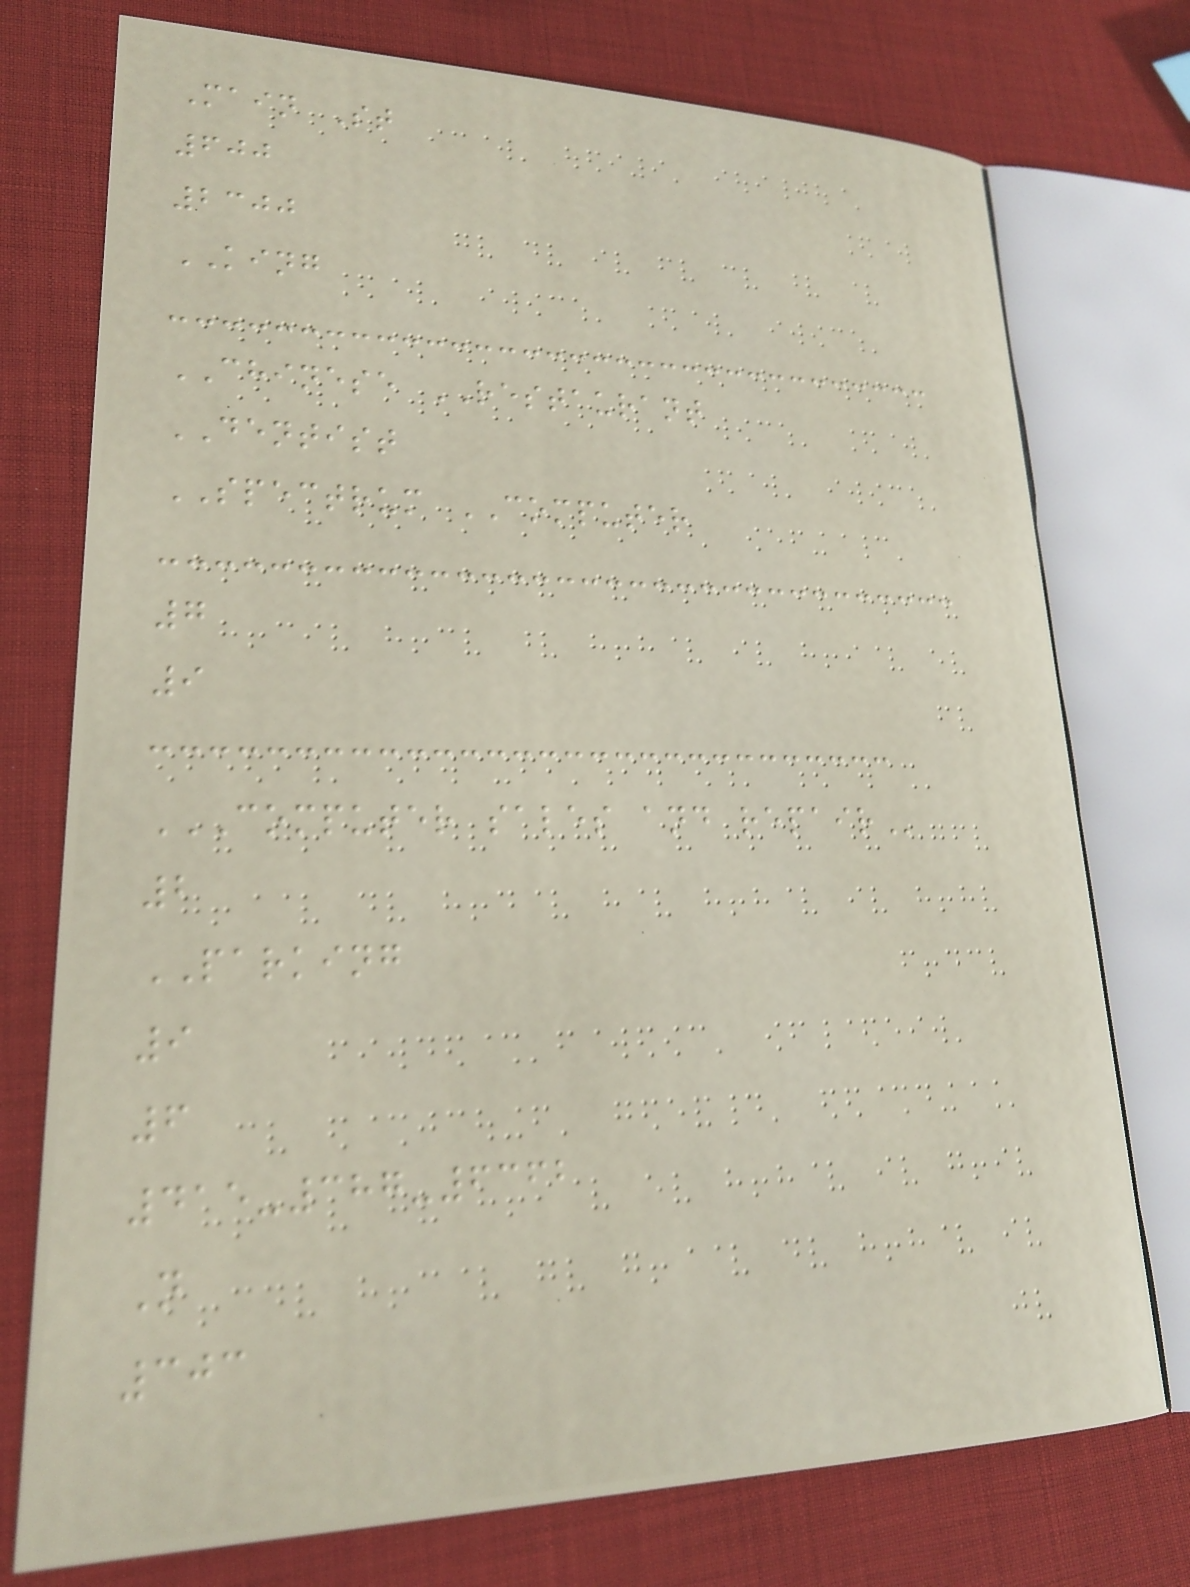Main St
600
2300
KING
CHINESE RESTAURANT
DENTIST
SPECTRUM COMPUTER
7
9
COMPUTER SALES AND REPAIR
2
PARKING
9
6
415-387-6362
N
303
